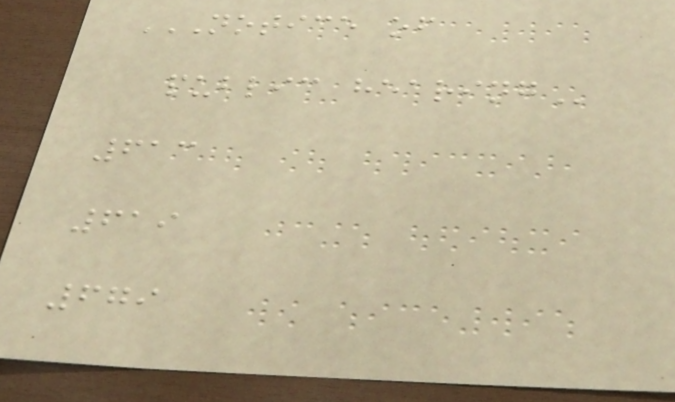NOTICE OF
PUBLIC HEARING
613
619
679
